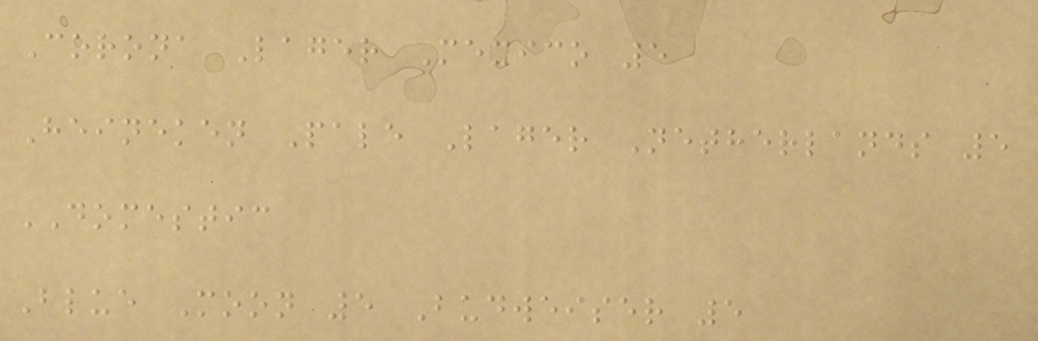Corona Lager Mexico 5
Heineken Pale Lager Netherlands 5
DOMESTIC
Blue Moon 5 Budweiser 5
